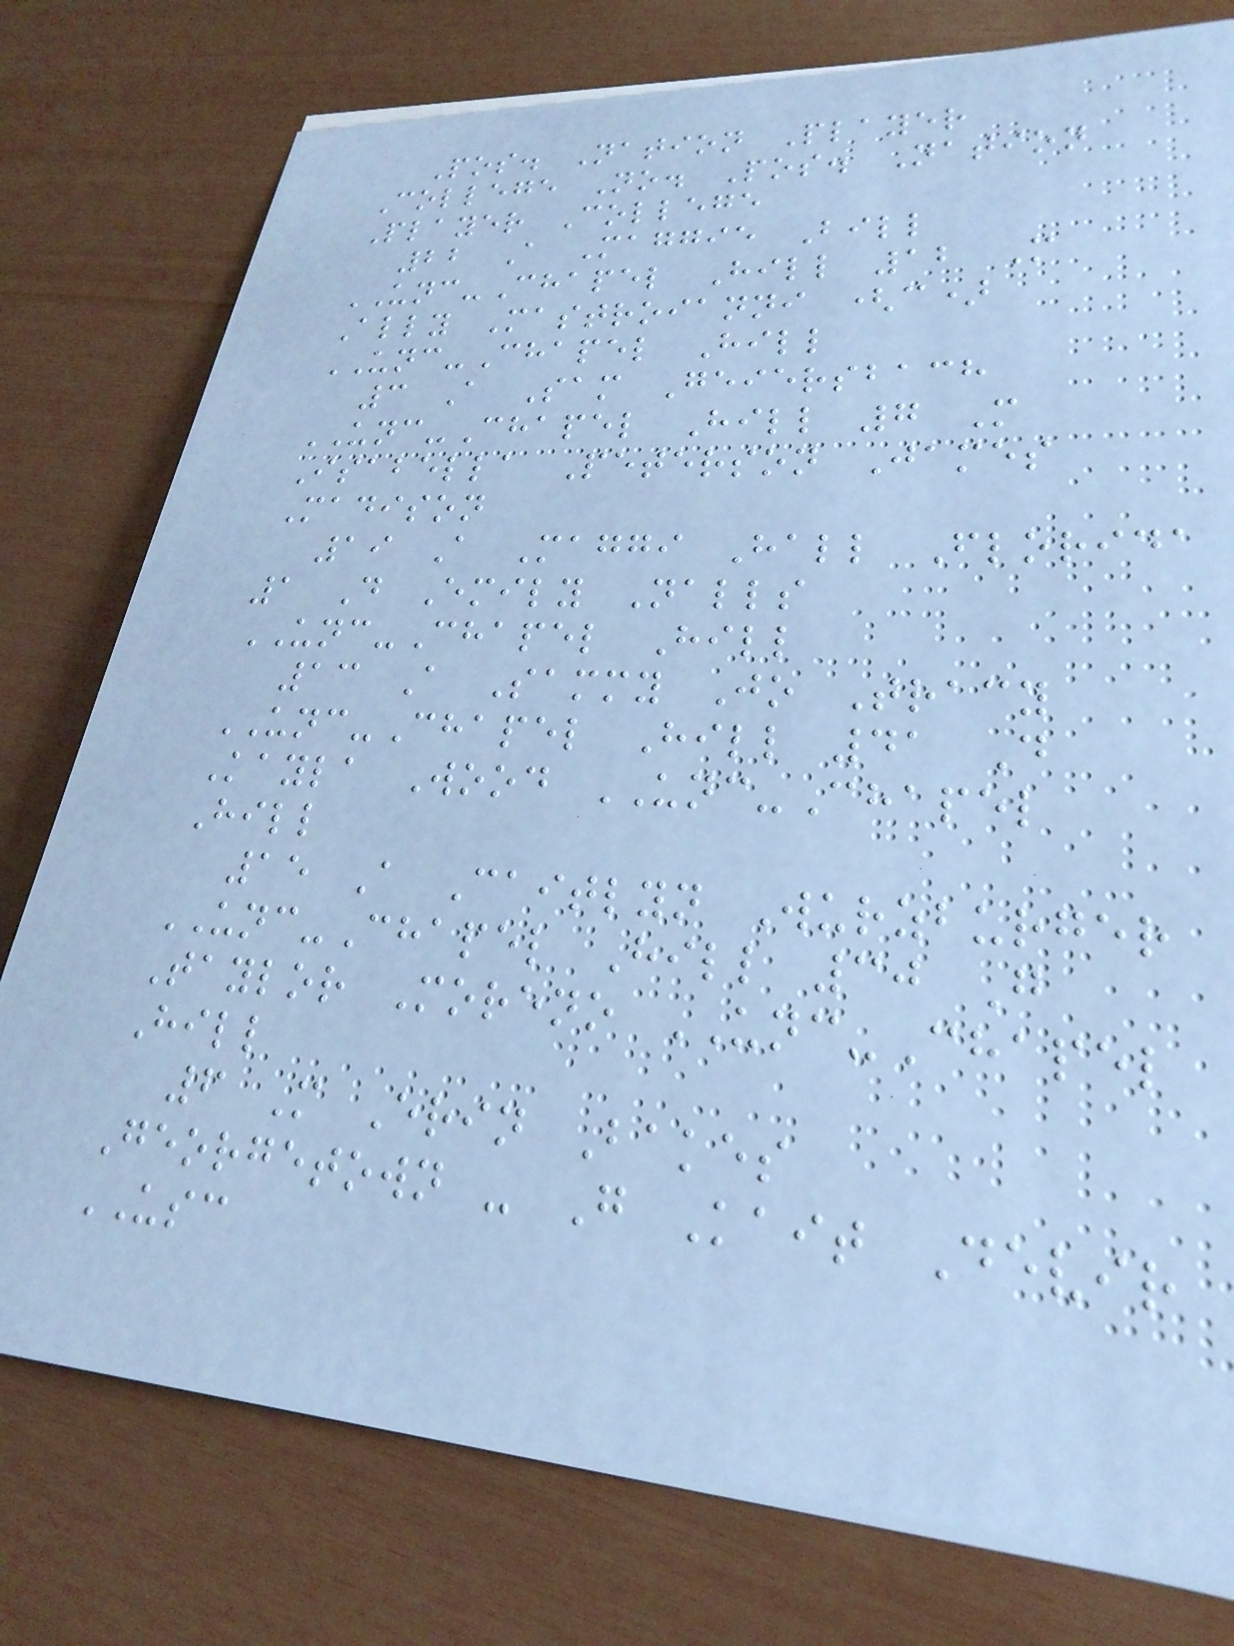Pos. Nation Player
College No. Pos. Nation
Player College
22 A Maggie Bill
UNC-Chapel Hill 12 M
Ally Mastroianni (c)
UNC-Chapel Hill
3 A Sam Geiersbach
UNC-Chapel Hill 7 M
Isabella Peterson James
Madison
19 A Maggi Hall Florida
1 D Emily Nalls
UNC-Chapel Hill
13 A Sammy Jo Tracy
UNC-Chapel Hill 41 D
Kayla Wood UNC-Chapel
Hill
15 A Caitlyn Wurzburger
UNC-Chapel Hill 30 G
Taylor Moreno UNC-Chapel
Hill
6 M Erin Bakes
Georgetown - G Kait Devir
USC
